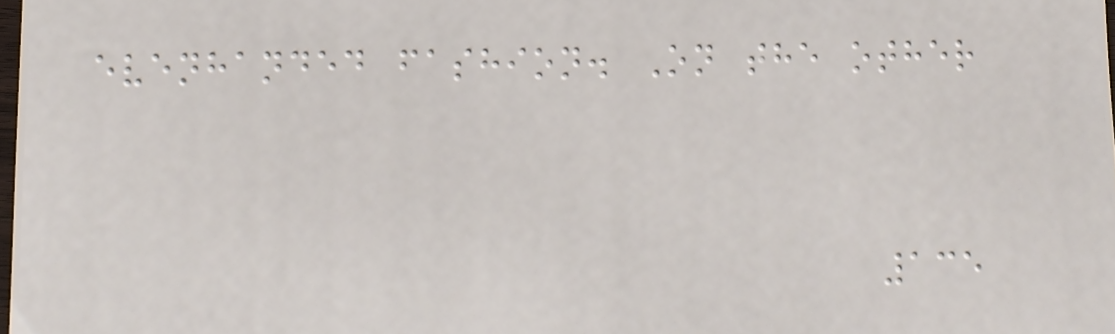evenhanded fashion. On the other
135
